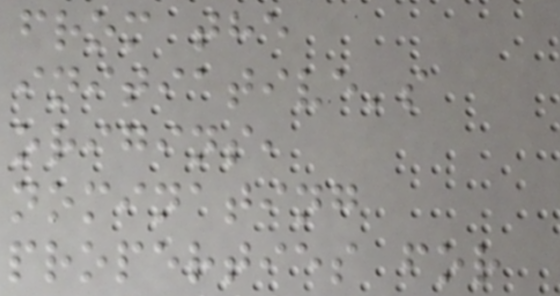from the
initiative's
origins,
nominating
properties for
